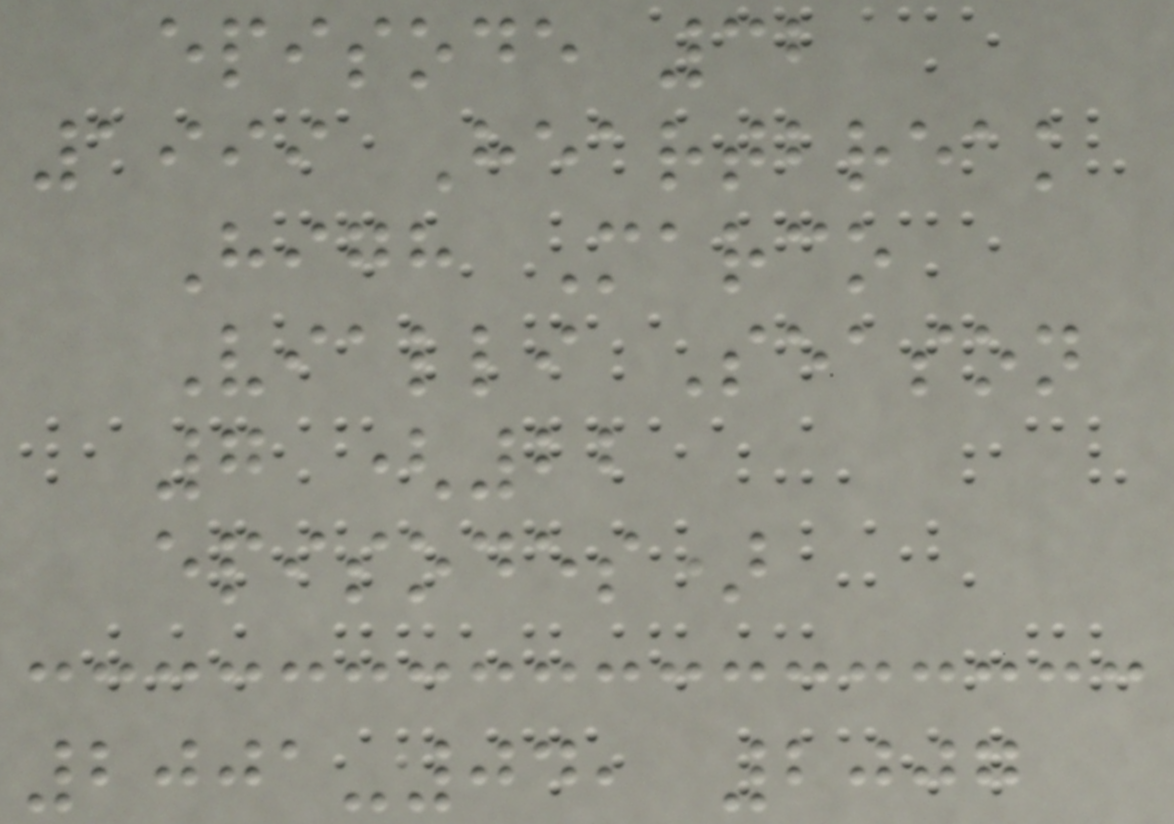episode 32
1999 Heartbreak
High Marco
Vialli Season
7 (22
episodes)
2001-04, 2007
